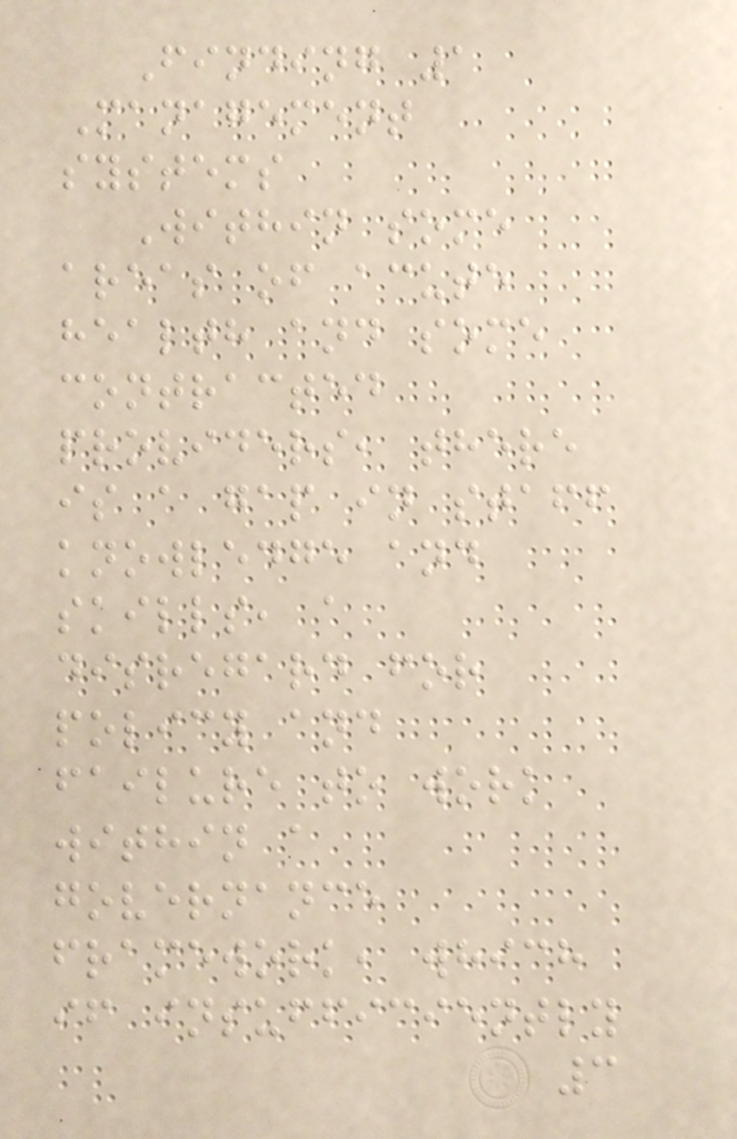Finding 1
Management
systems
Within some
areas of acute
health and some
contracted
providers, there
is a gap in staff
knowledge and
skills, a
disregard for
policy and
failure to work
within a
governance
framework, which
if insufficiently
3
